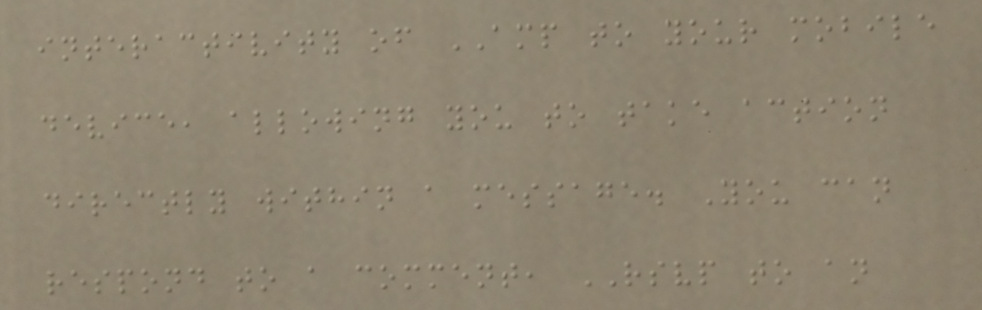interactivity of AMP to your mobile
device, allowing you to take action
directly within a message. You can
respond to a comment, RSVP to an
